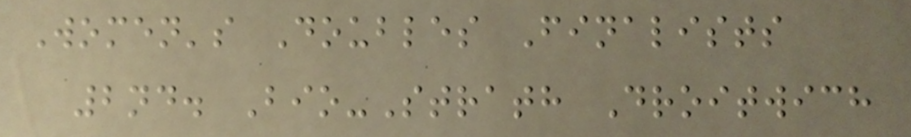Women's Doubles Finalists
2nd. Bio-Strath Droitwich
